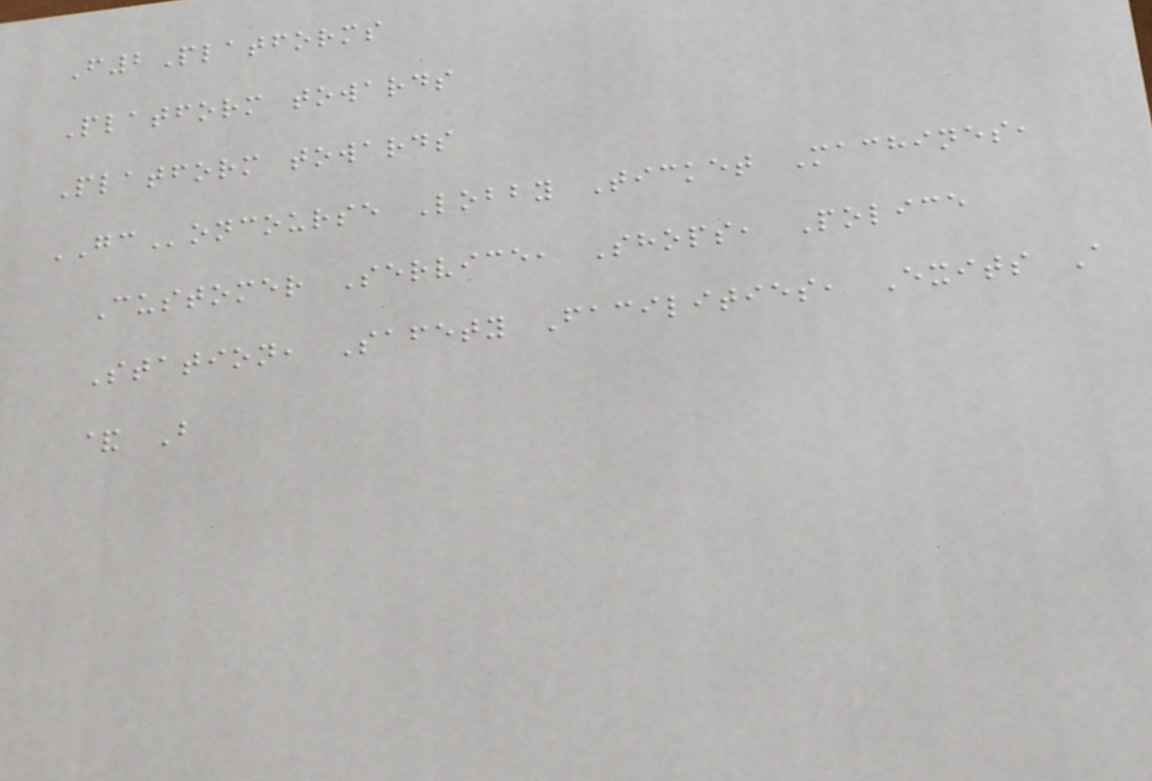F2Platforms
Platform towards
Platform towards
GConcourse Lobby Ticket Machines,
Customer Service, Shops, Police
Station, Safety Facilities, Exits A
& B
